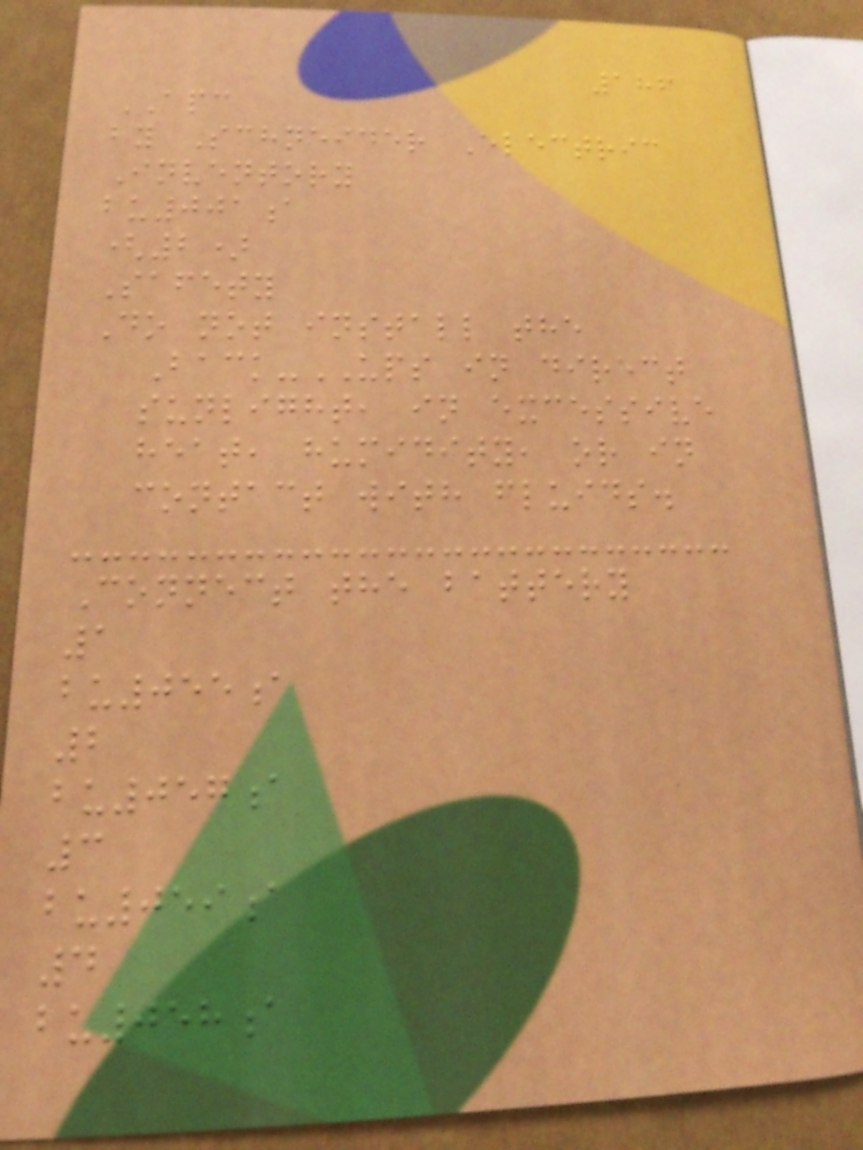186
APC
by Schneider Electric
Inventory
bu001a
(2)
Safety
Do not install the
Back-UPS in direct
sunlight, in excessive
heat, humidity, or in
contact with fluids.
Connect the battery
1
bu055a
2
bu057a
3
bu059a
4
bu058a
